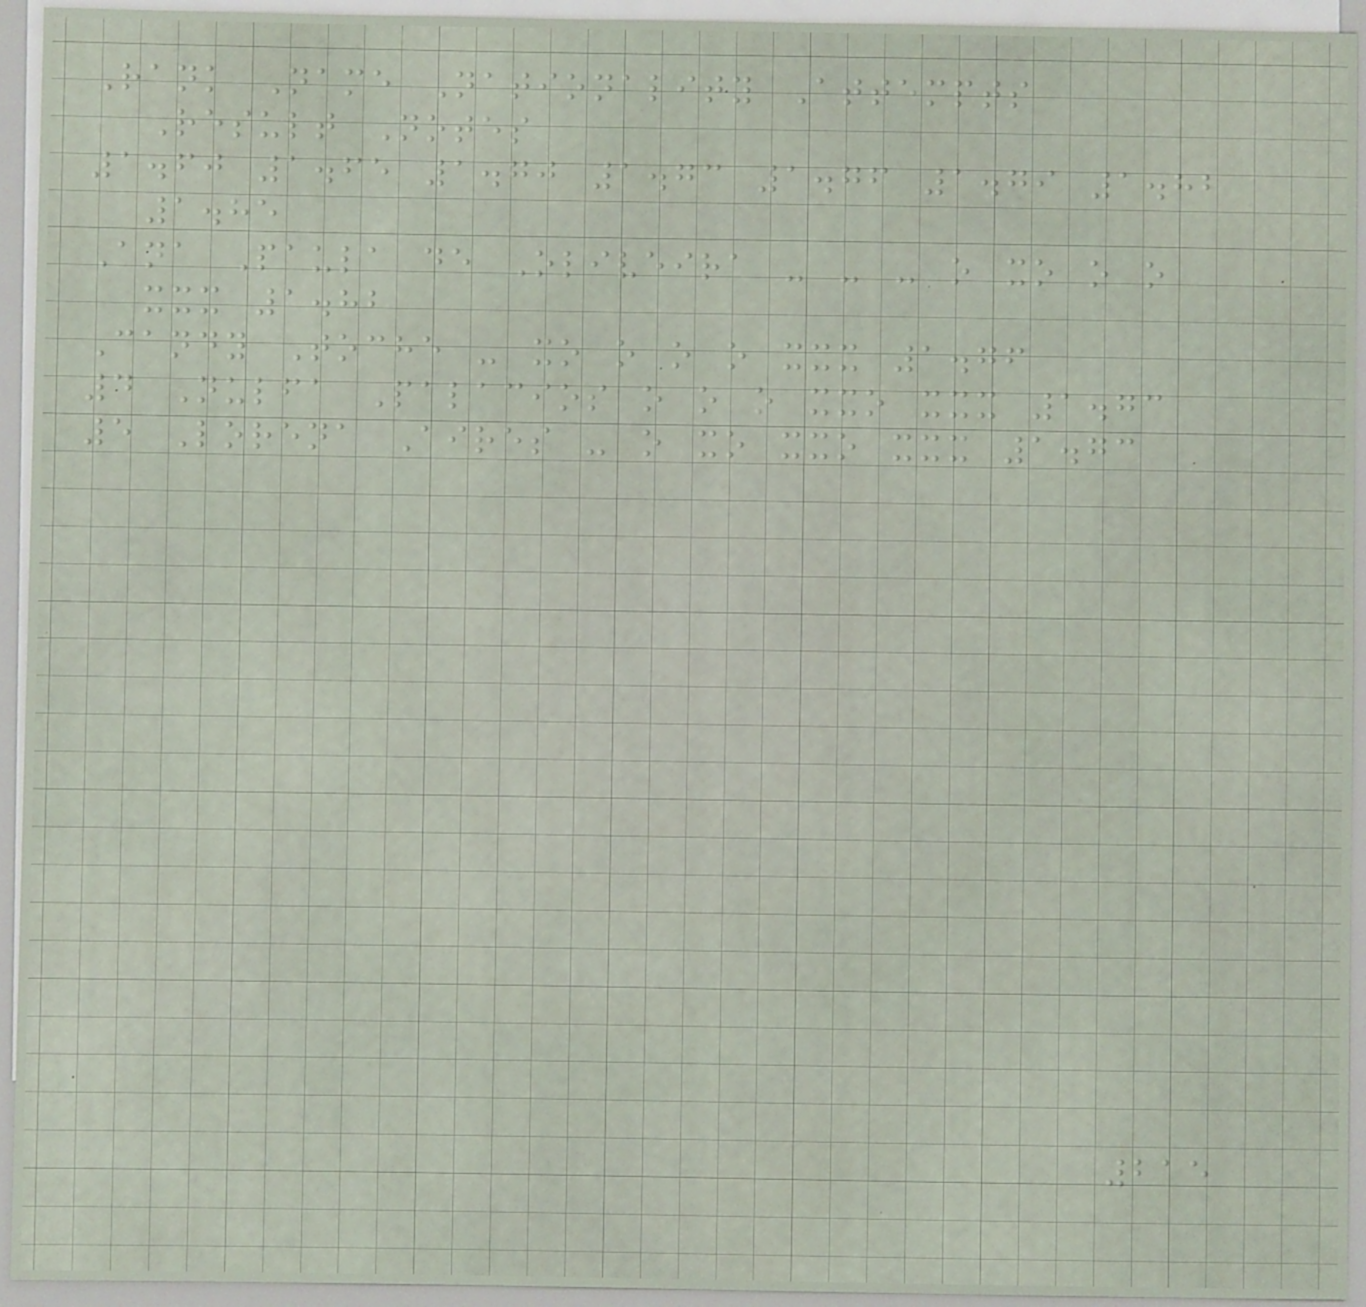Rank Name Nationality Attempts
Result Notes
1.60 1.65 1.70 1.73 1.76 1.79 1.82
1.85
Ana Paula de Oliveira - - - o xo o o
xxx 1.82
Candy Toche - xo o o o xxx 1.76
4 Nulfa Palacios o o o xxo xxx 1.73
5 Lorena Aires - o xo xxo xxx 1.73
215
